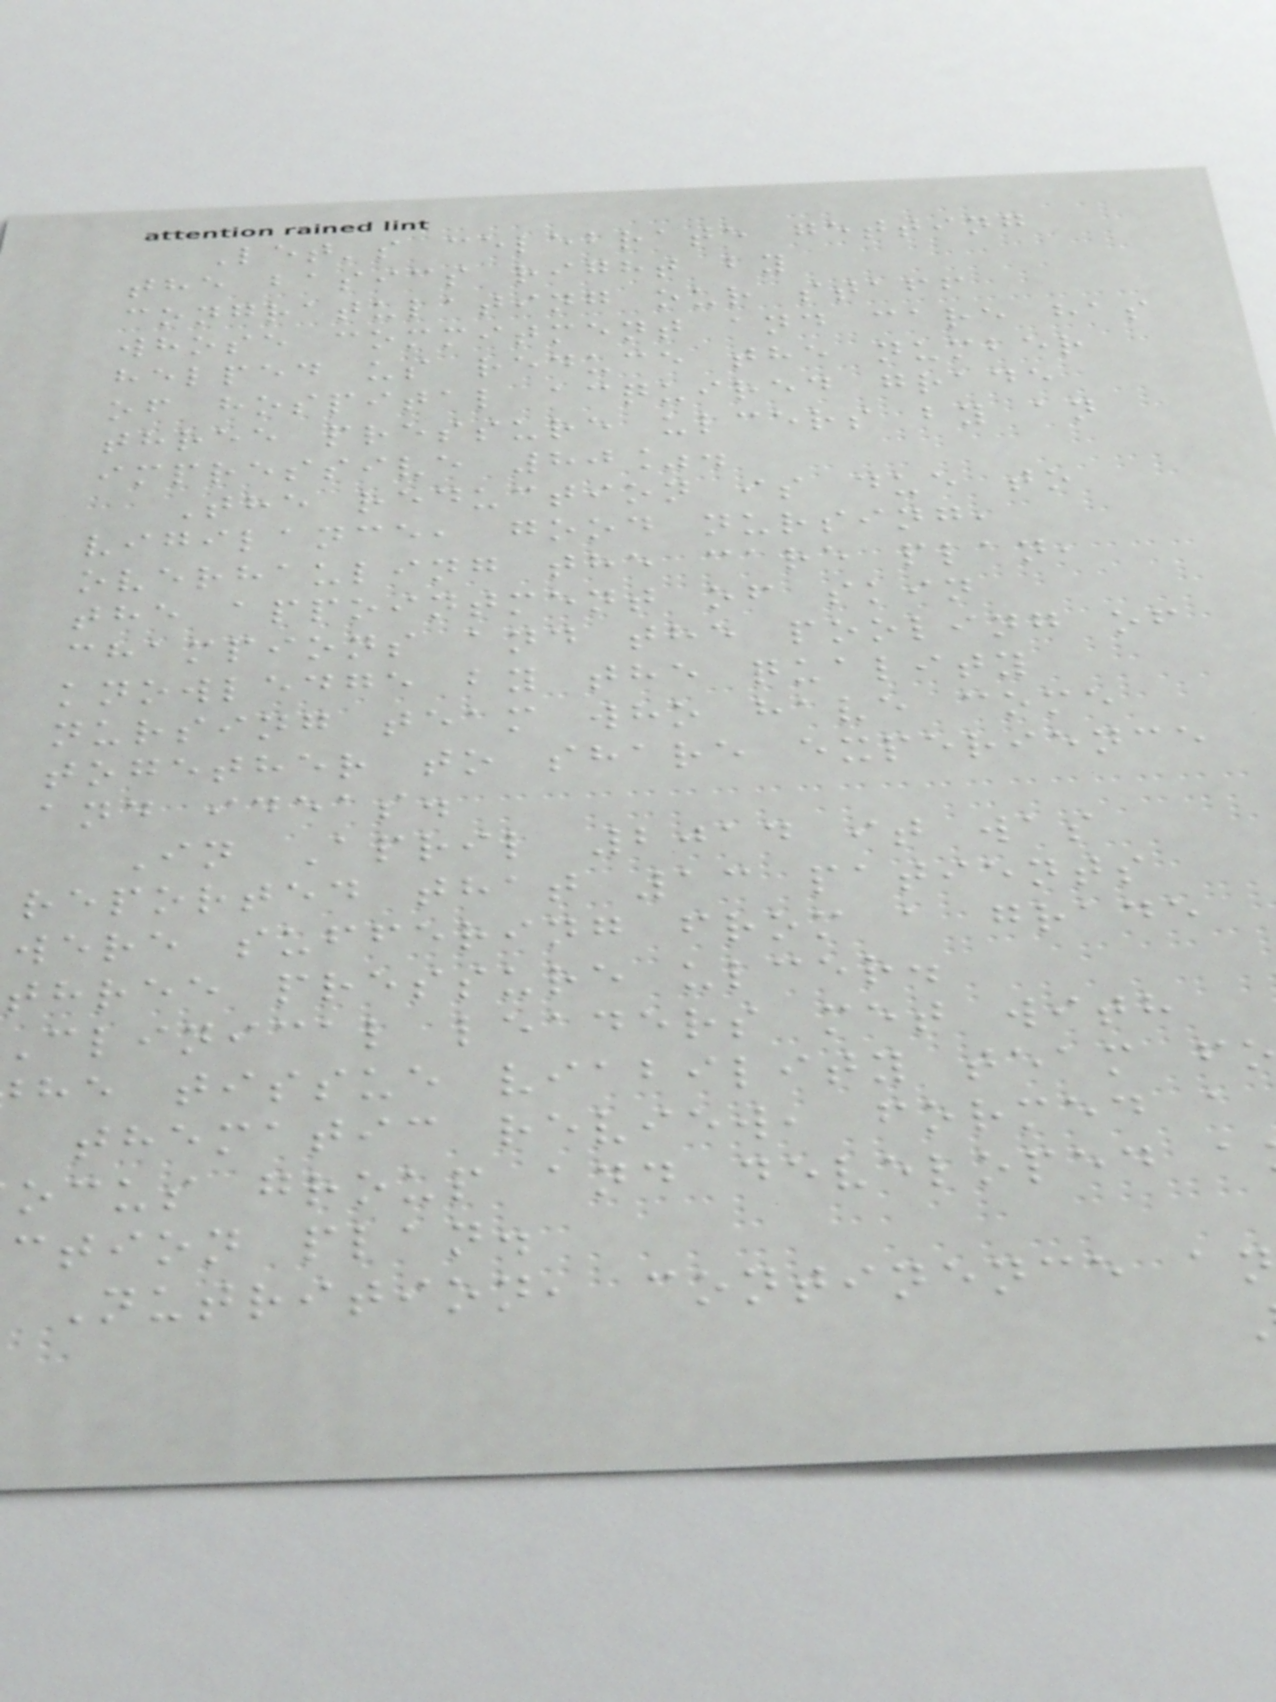Let's celebrate getting
the basics right by
congratulating our staff
whose commitment and care has
helped us reduce the number
of hospital acquired grade
three pressure ulcers by an
impressive 80%.
The reduction is due to
vigilance, good nursing,
overhauling the care plan,
the appointment of skin
champions and the pooling of
knowledge by the quality
nursing team who have come
together to share experience
and ideas.
In April 2014 it was
reported that 13 patients
were suffering from a grade
three pressure ulcer.
clinical leaders met with
he tissue viability team f
thematic review, formed a
ocus group and developed a
ction plan.
Nutrition, continence a
